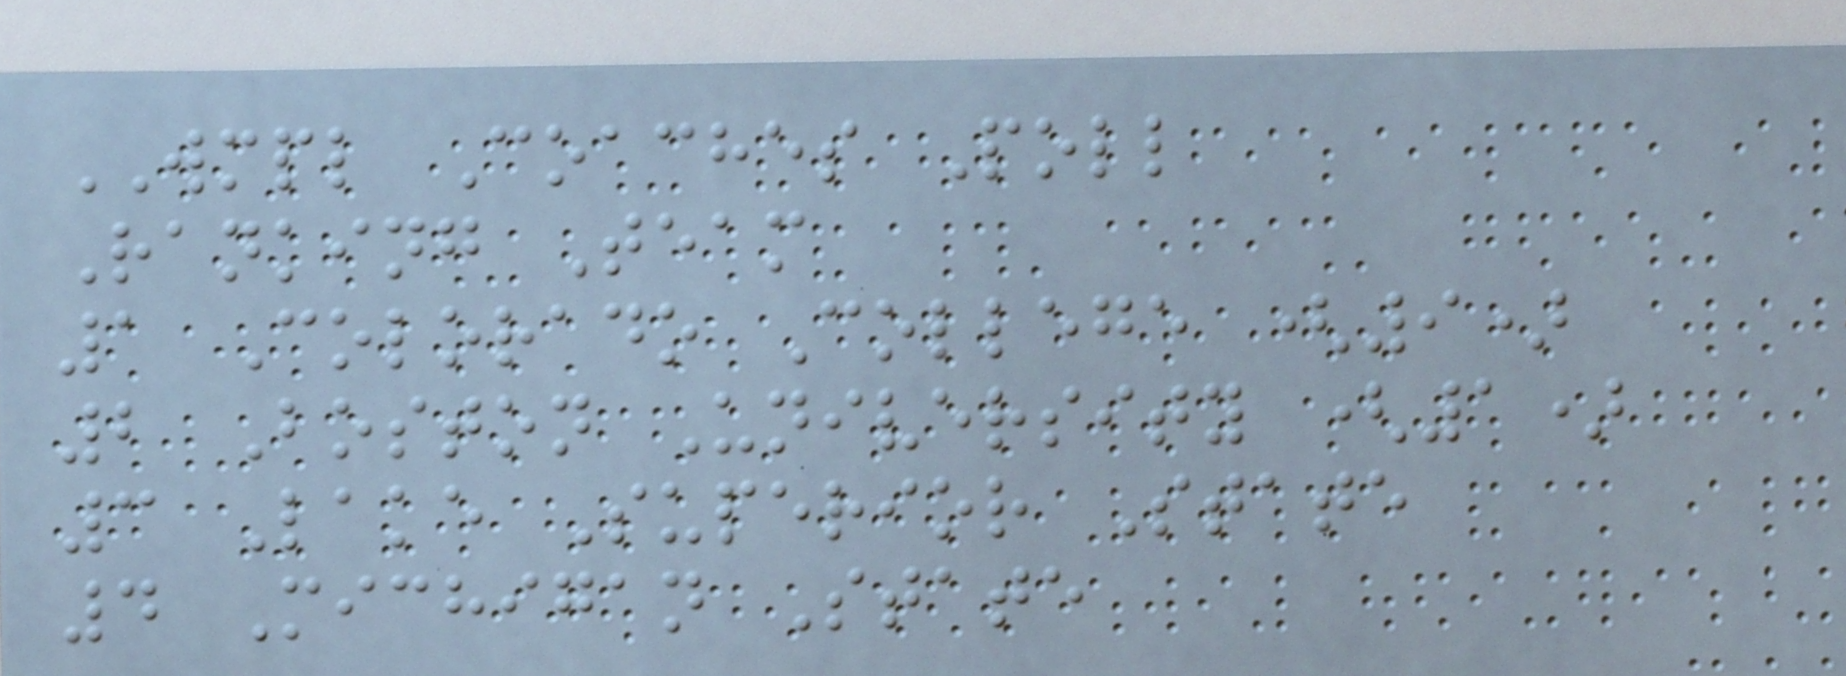WMPL Coaches Poll
Ranking Team
1 Colorado College (9)
2 Boston University (1)
3 Lake Superior State
4 Michigan State
